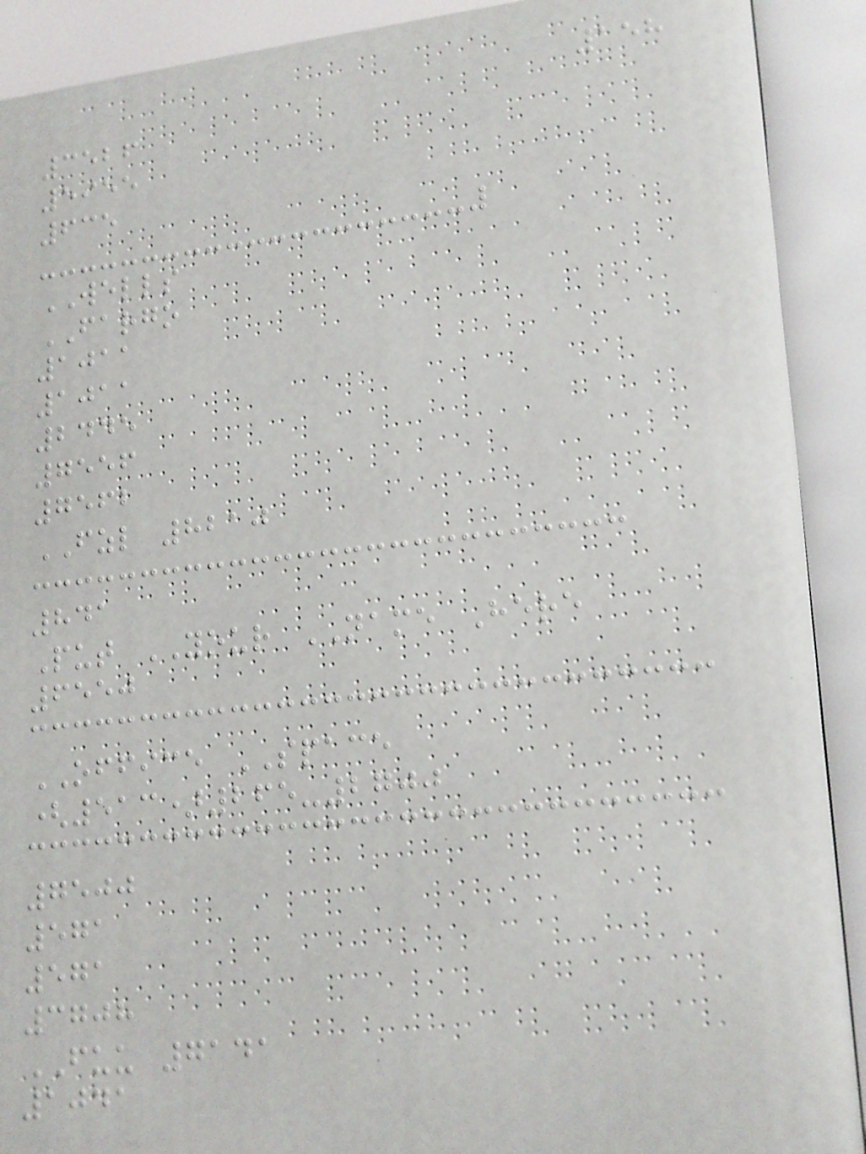158
3526
5955
635
WELLS
FARGO
1011
1011
2445
7556
7562
FZL 8210
841
Put YOUR NAME Here
6550
OFFICE SPACE
(513)265-2700
7500
571
571
3708
FUU 7141
1041
